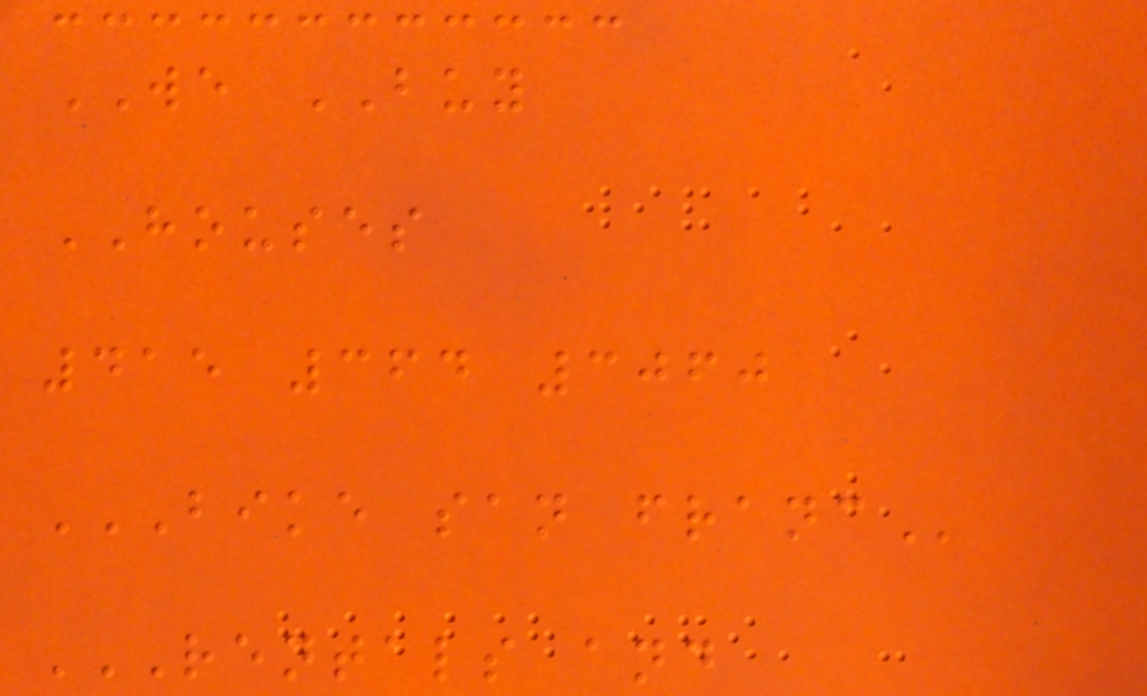WE BUY
HOUSES
415 364 3060
BIKE SAN FRANC
RENTALS AND
